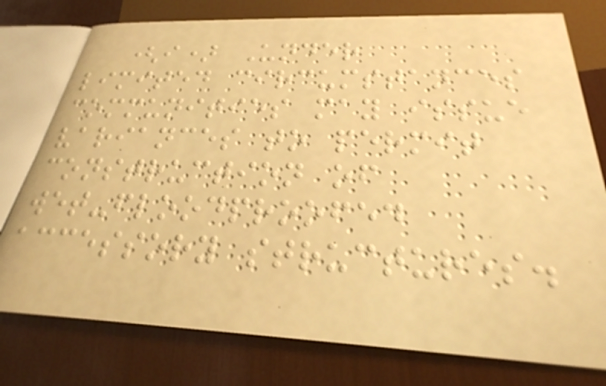(i) Under
limited circumstances
communities may issue
variances to permit
construction of
wet-floodproofed
accessory structures.
